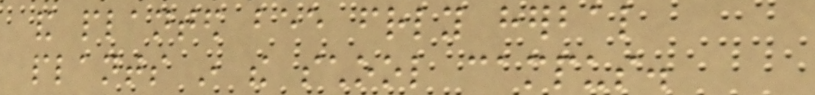and planted bee friendly herbal
plants in the school campus.
